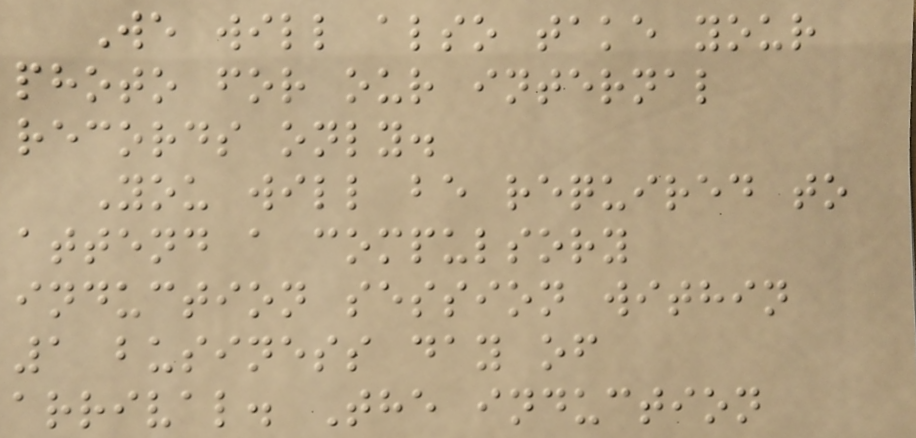We will also take your
photo for our internal
records only.
You will be required to
attend a compulsory
induction session within
1 business day of
arrival. The induction
